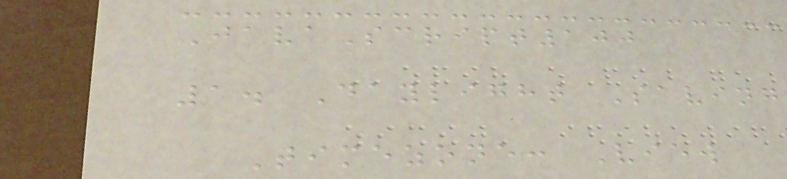JavaScript100
1. Daylight Saving
Timezone: View
